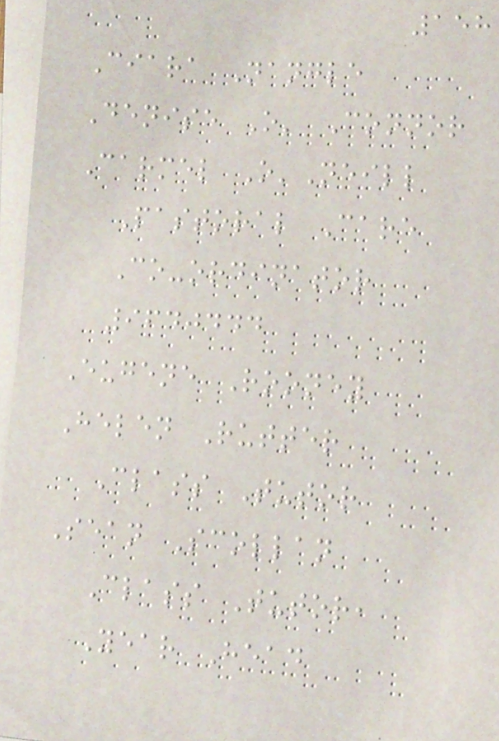158
Ciara Nangle
Denise O' Connor
Carmel O'Neill
Pastoral Care
Co-ordinator
9640444
Eugene Rooney
Helen Rutter
Class Tutor
Sean Scollan
Class Tutor,
Year Head
